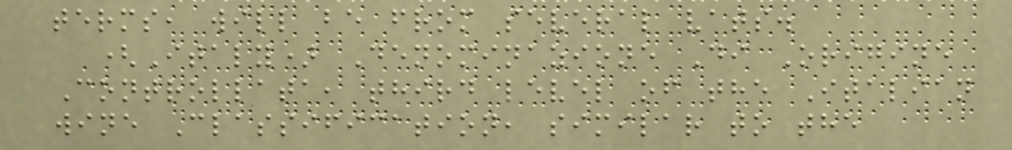terms, will be from several vats.
(Italy) Denominazione Di Origine
Controllata, third level of the Italian
wine Classification, similar to the
